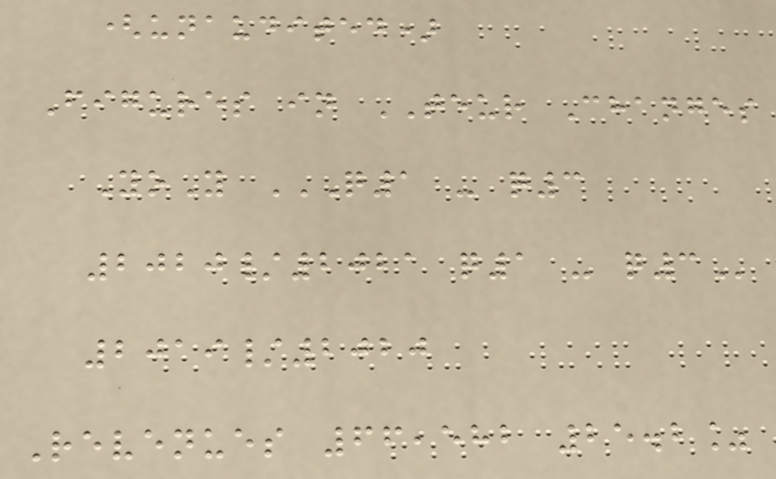(unaudited)
Figures in TEUR Changes
YoY Q1 - Q3
2020/2021 Q1 - Q3
2019/2020
Revenues 66,582 25.2%
